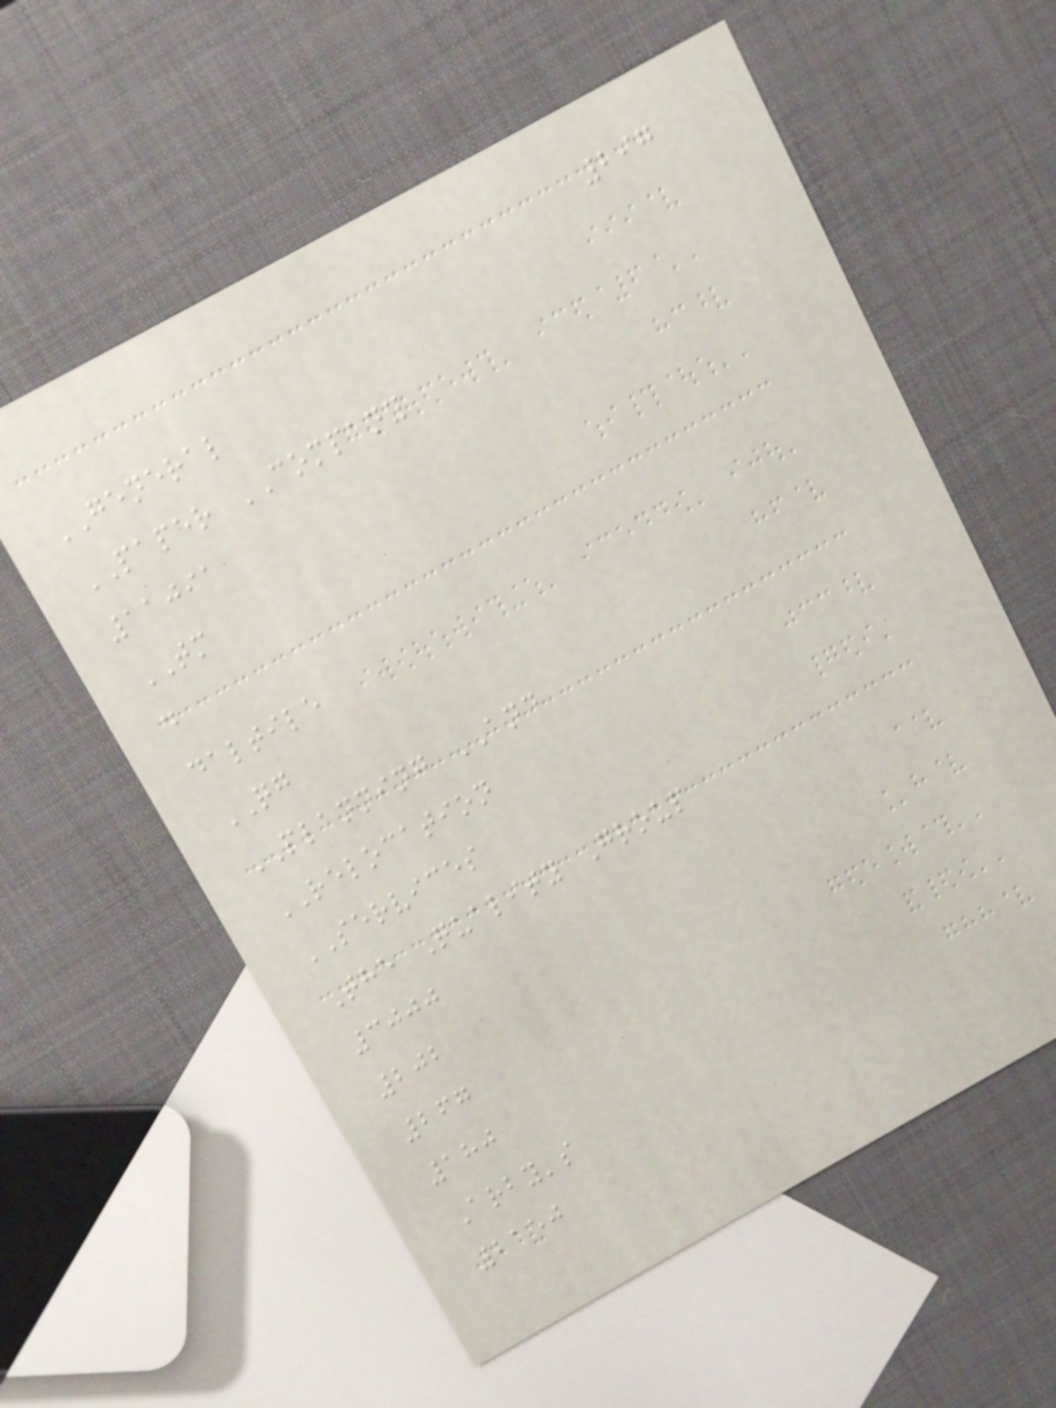297
GENERAL
PAPER COMPANY
11091
TM
d
daltile
QG
PLANNING AND
RELOCATION
SERVICES
The Quality Group
3000
202
267
180
Arby's
2150
